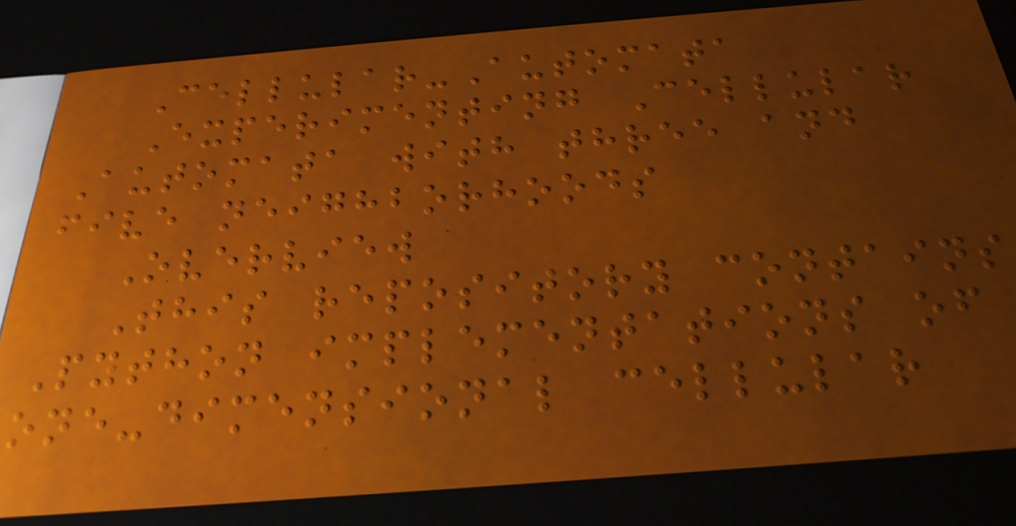Cellular-Automata
Experimenting Cellular
Automata with three and
five neighborhoods
Overview
This repository contains
Python implementations of
one-dimensional cellular
